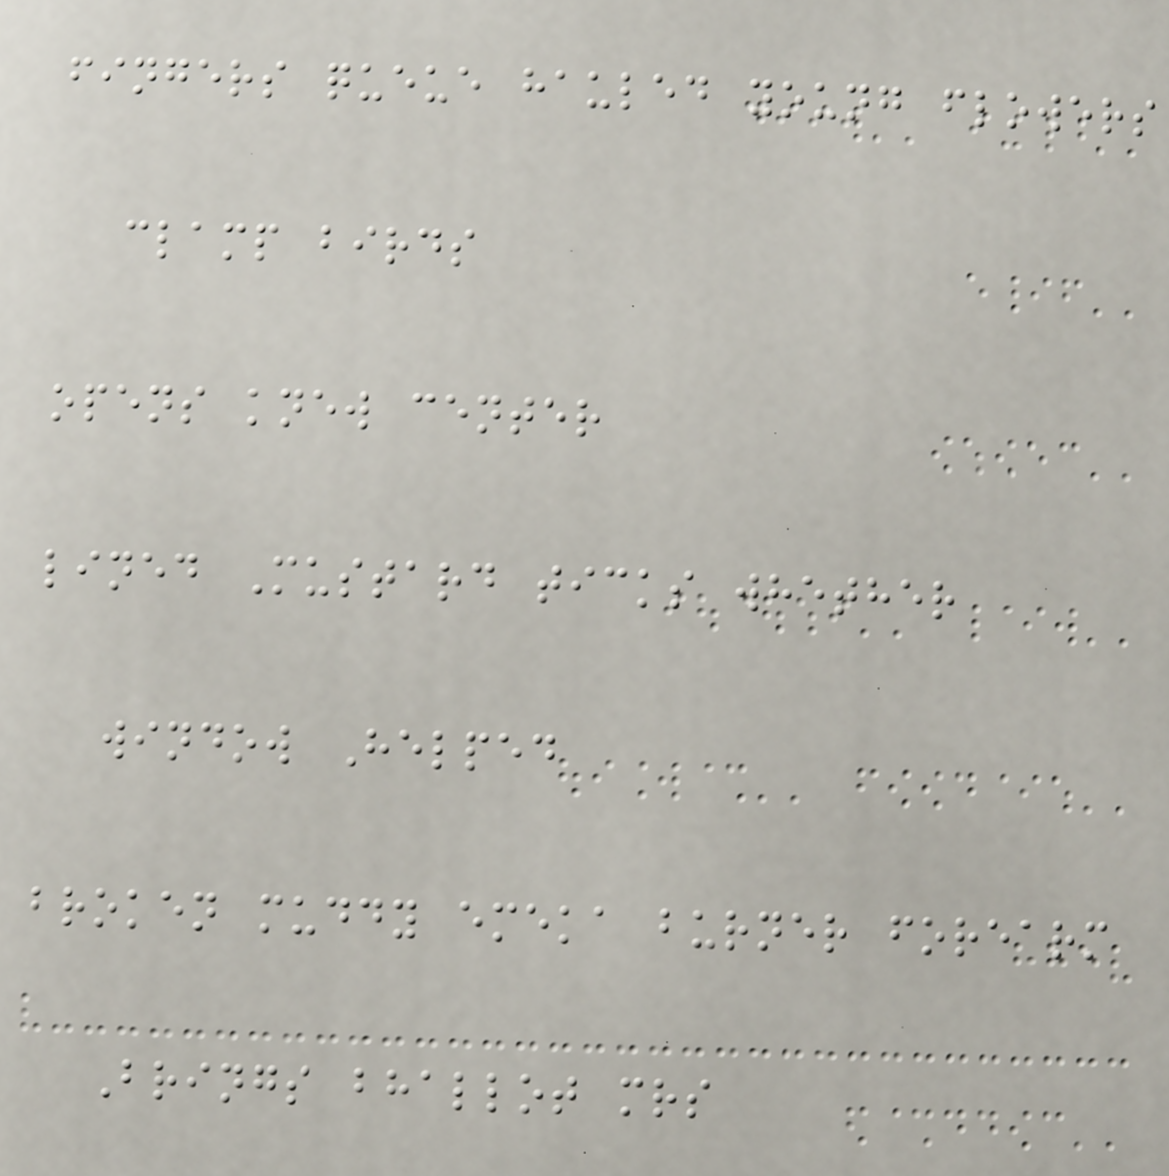fingers queue hauled young flowers
clamp birds
opens knew center
lined Mustard ticks whether
window Helped
broken muddy emeka burner forearm
Brings bhallot mrs
